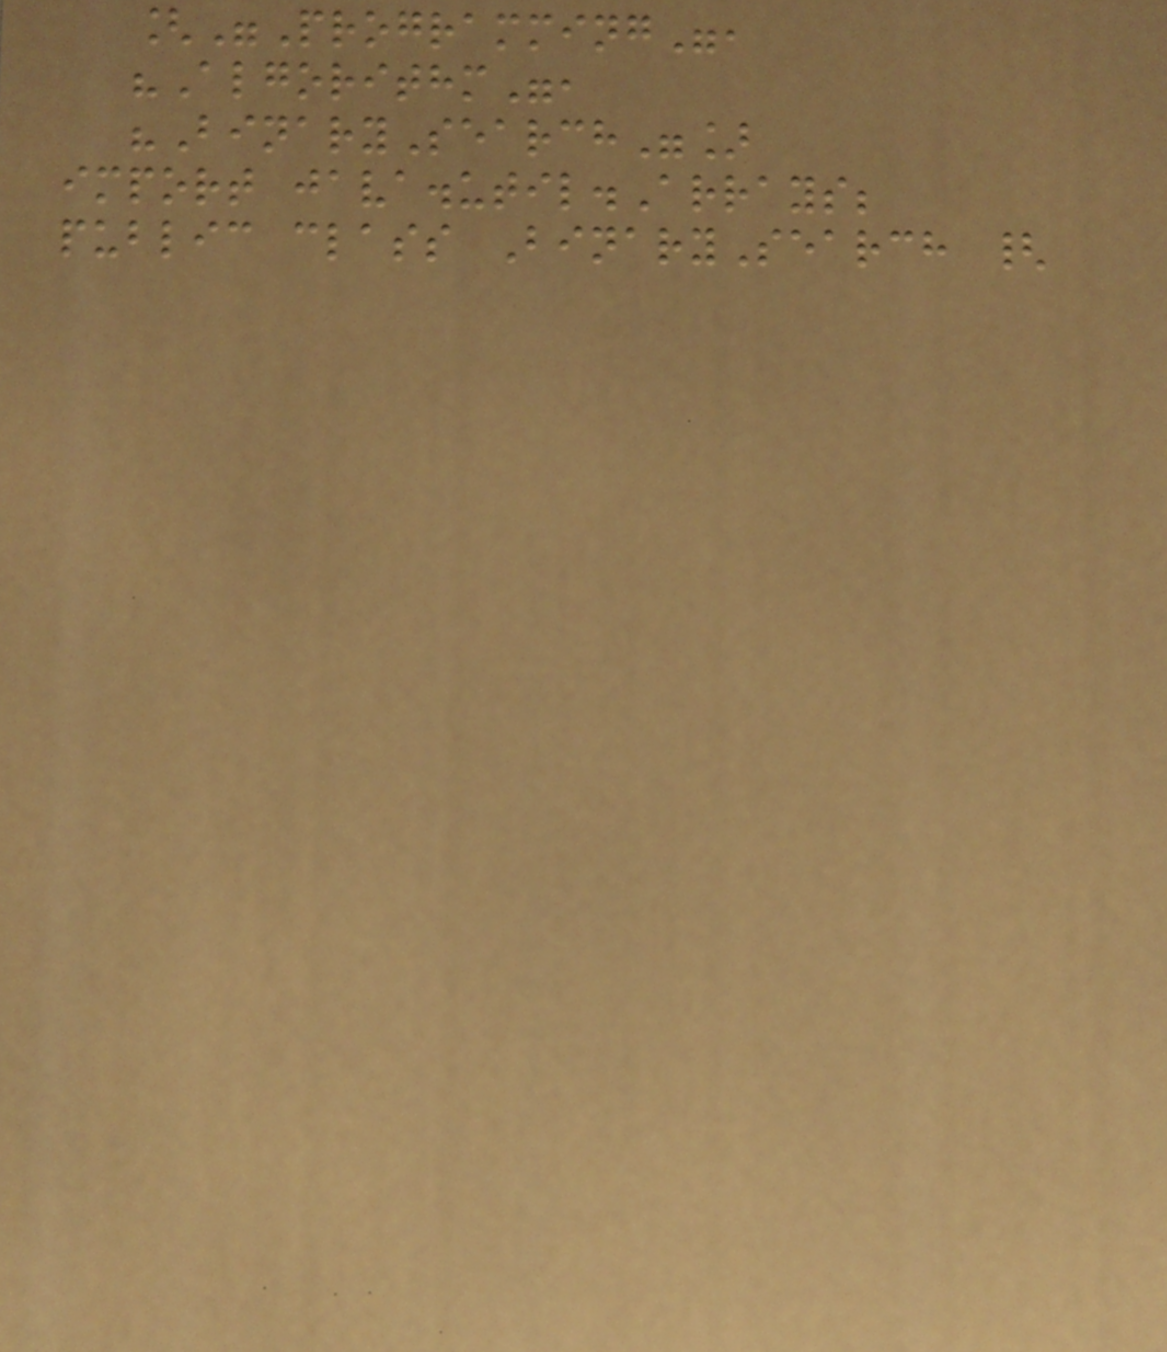["Programming",
"Algorithm",
"BinarySearch"]
import java.util.Arrays;
public class BinarySearch {
